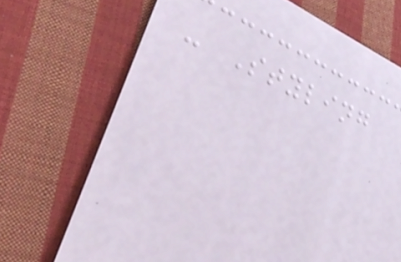- Styling
